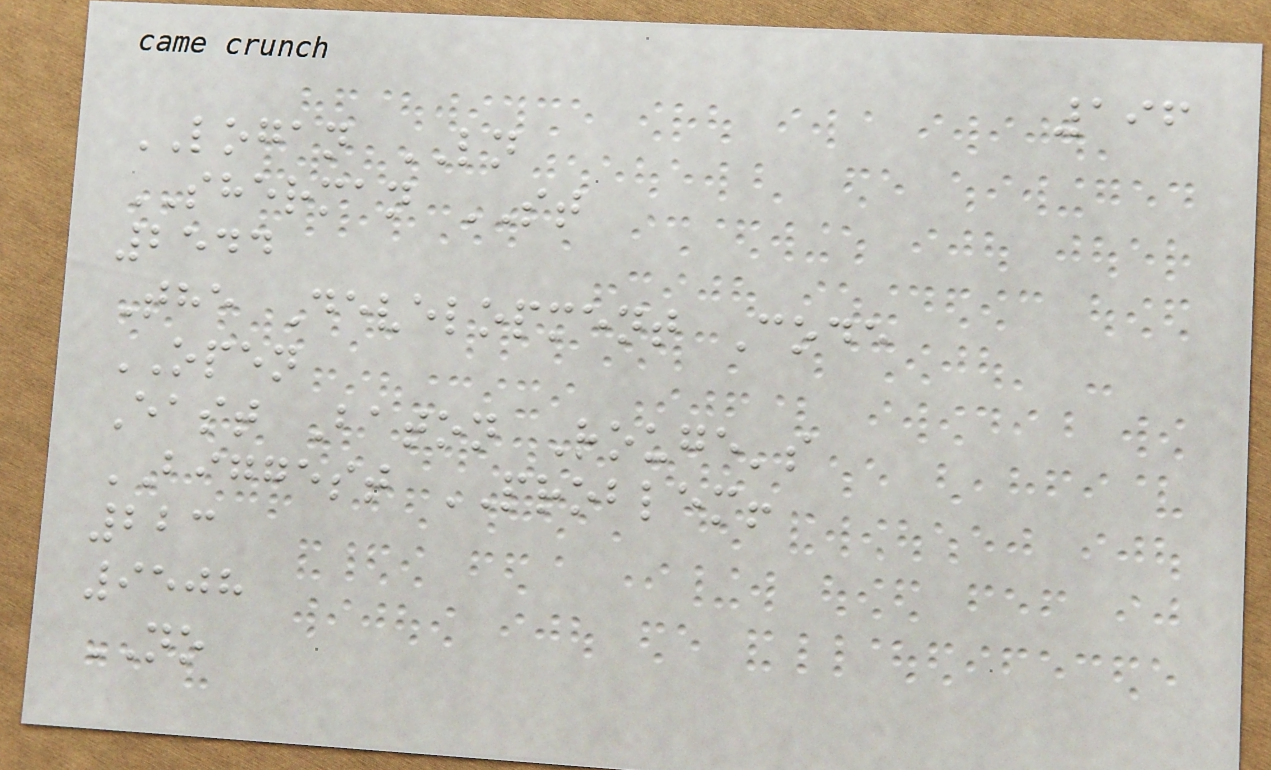196
LOGAN LN
SHERMAN ST
2544
The Development Code
OPEN
East Baton Rouge's
BIGGEST PROBLEM!
223
9508
NO
